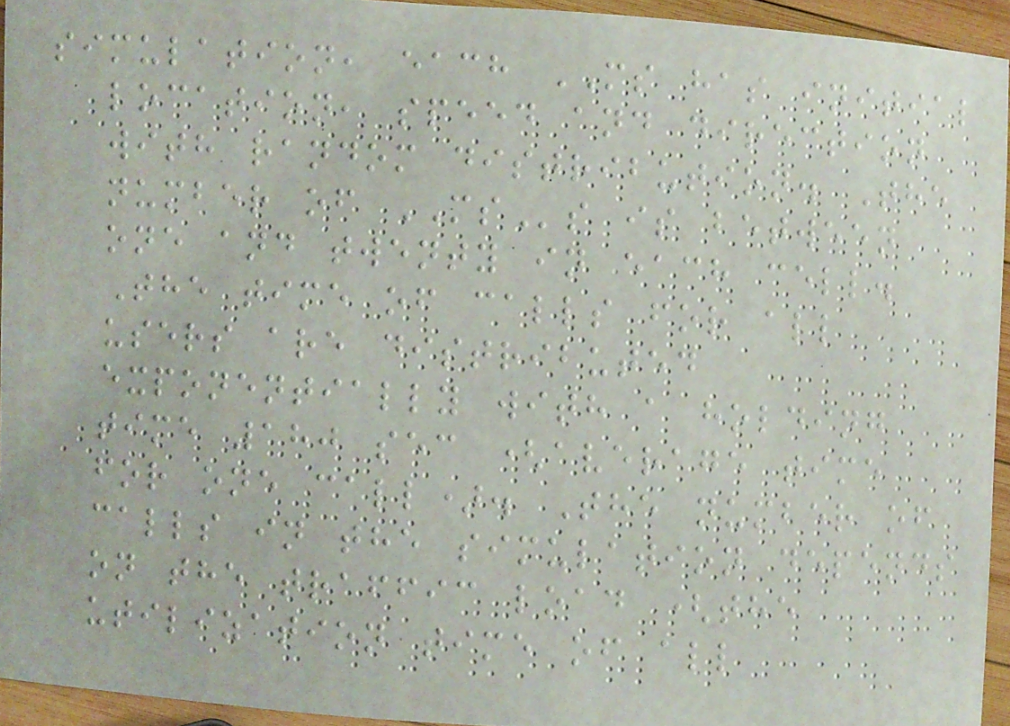simulation, each MS has initial
location, speed and direction
with random distribution. The
number of MSs is between
one and twenty in each cell.
The time of calls for all
users are distributed
exponentially with a holding
time 180 sec (average time
for one call). The number of
calls in the simulation depends
on the traffic load (the
utilization time of all
